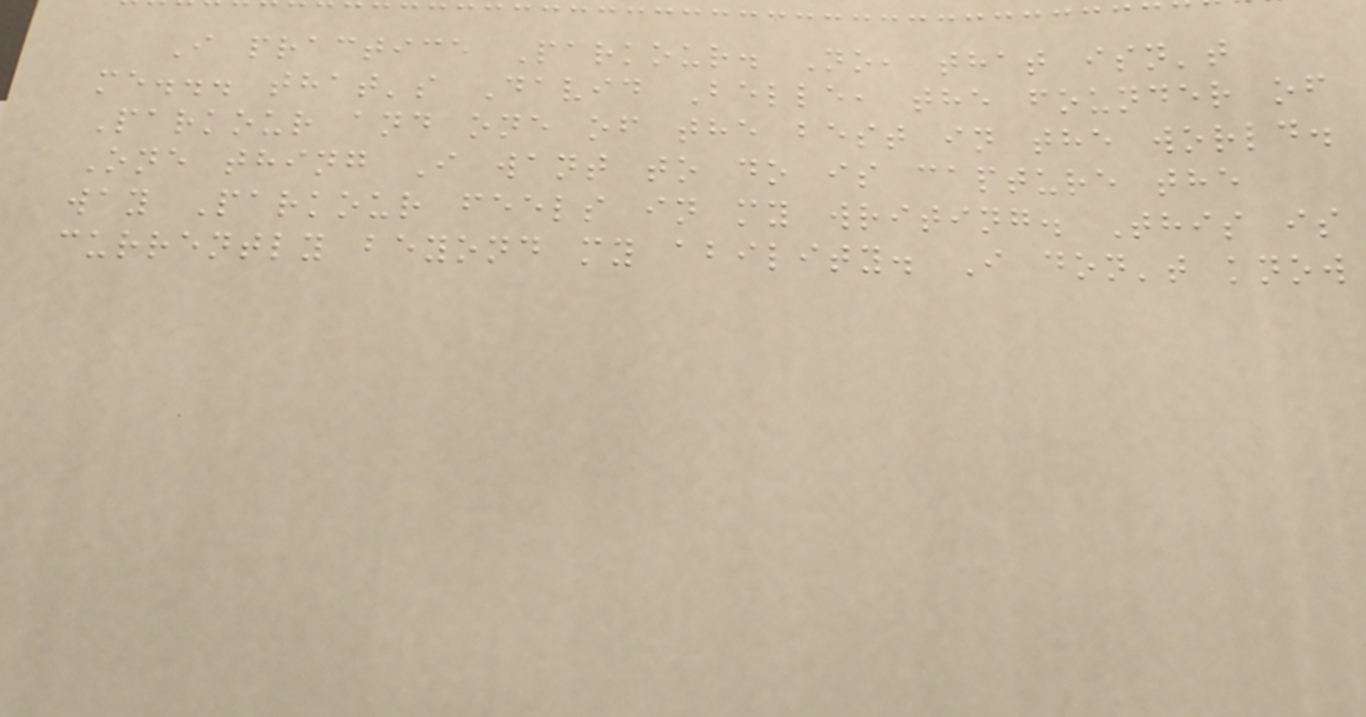I practice Parkour. No, that isn't
me... that's David Belle, the founder of
Parkour and one of the best in the world.
One thing I want to do is capture the
way Parkour feels in my writing. This is
currently beyond my ability. I don't know
